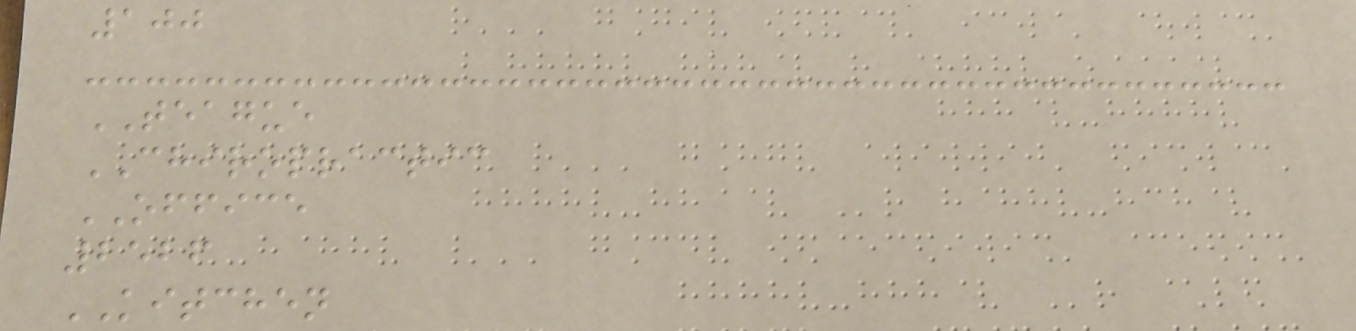100
TEAGUE
CHIROPRACTIC
OFFICE
2526
KITCHEN
